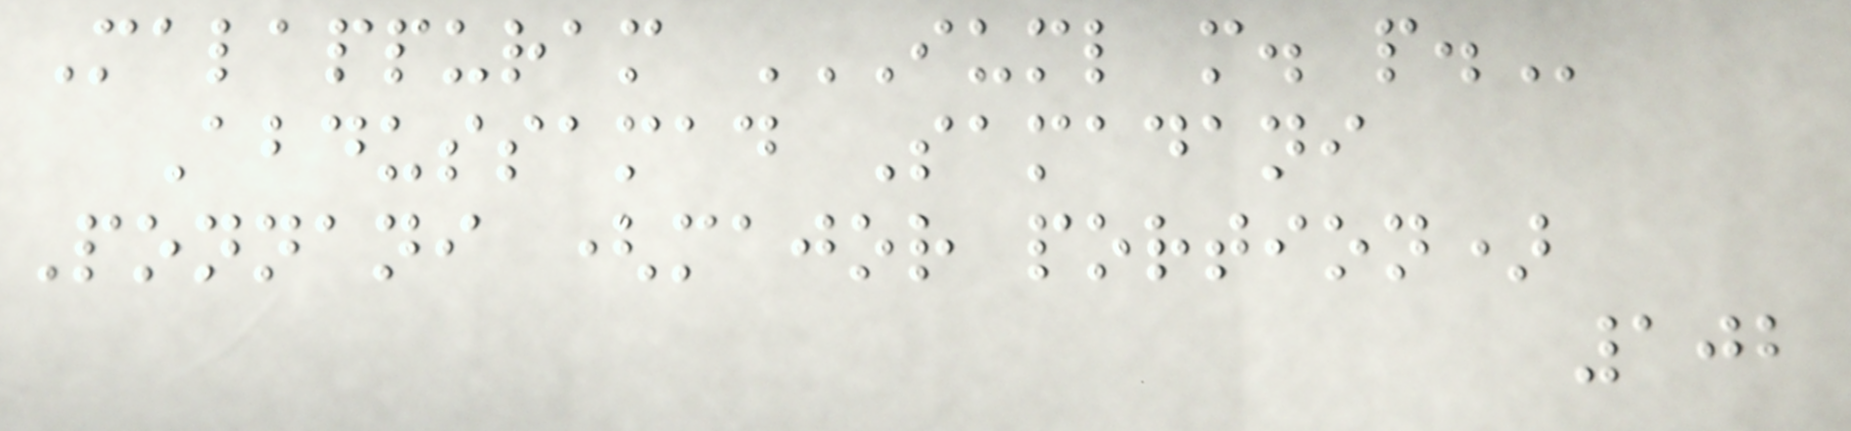Malappuram IUML M. P.
Abdussamad Samadani
Ponnani (major portion)
102
